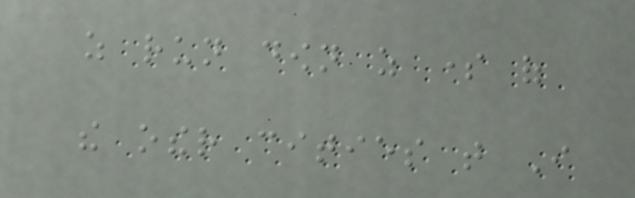as run down as some of
the other cities that I
